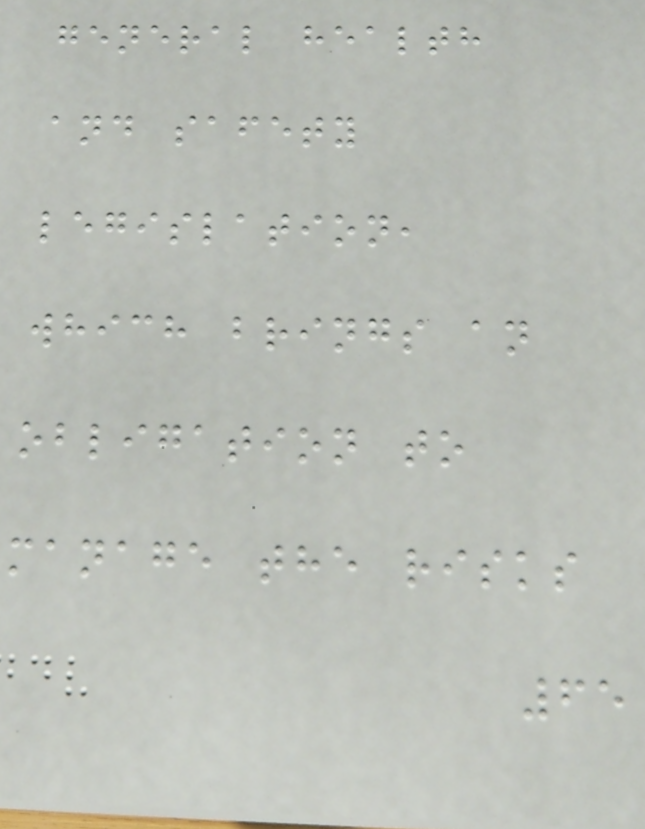general health
and safety
legislation,
which brings an
obligation to
manage the risks
65
